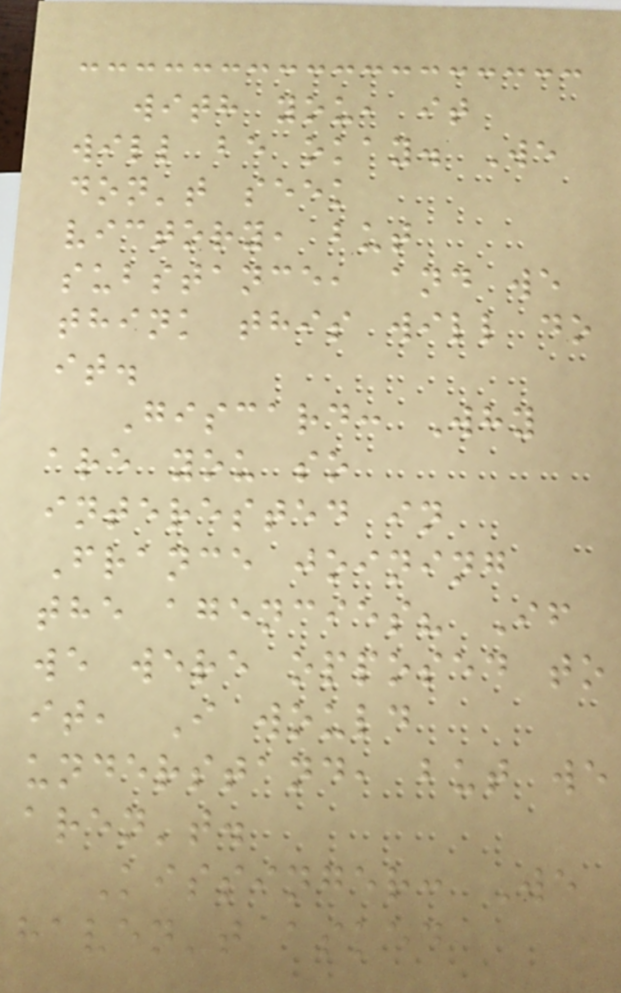with you, it
will be okay. We
don't seek
victory, but
substance, and we
think this will do
it.
Giscard: Why
are you so
interested in
France joining
the agencies? If
we were opposed to
it, I would
understand, but we
aren't.
Kissinger: We
haven't asked
